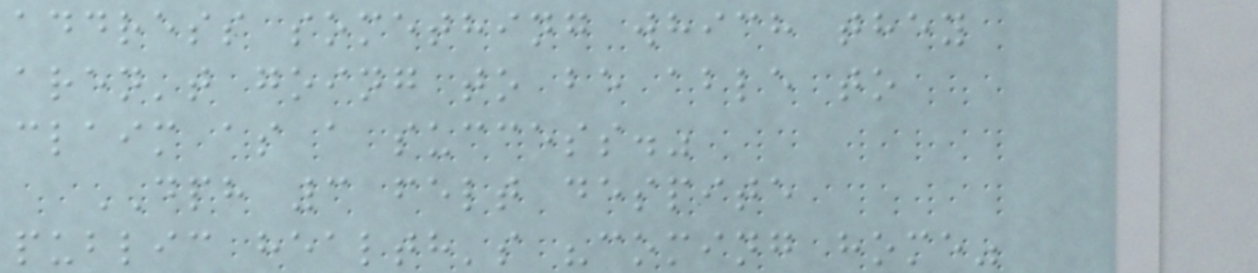address something which they
aren't going to be able to
claim as a success."
DPH 3 felt despite
public health's "coming home"
